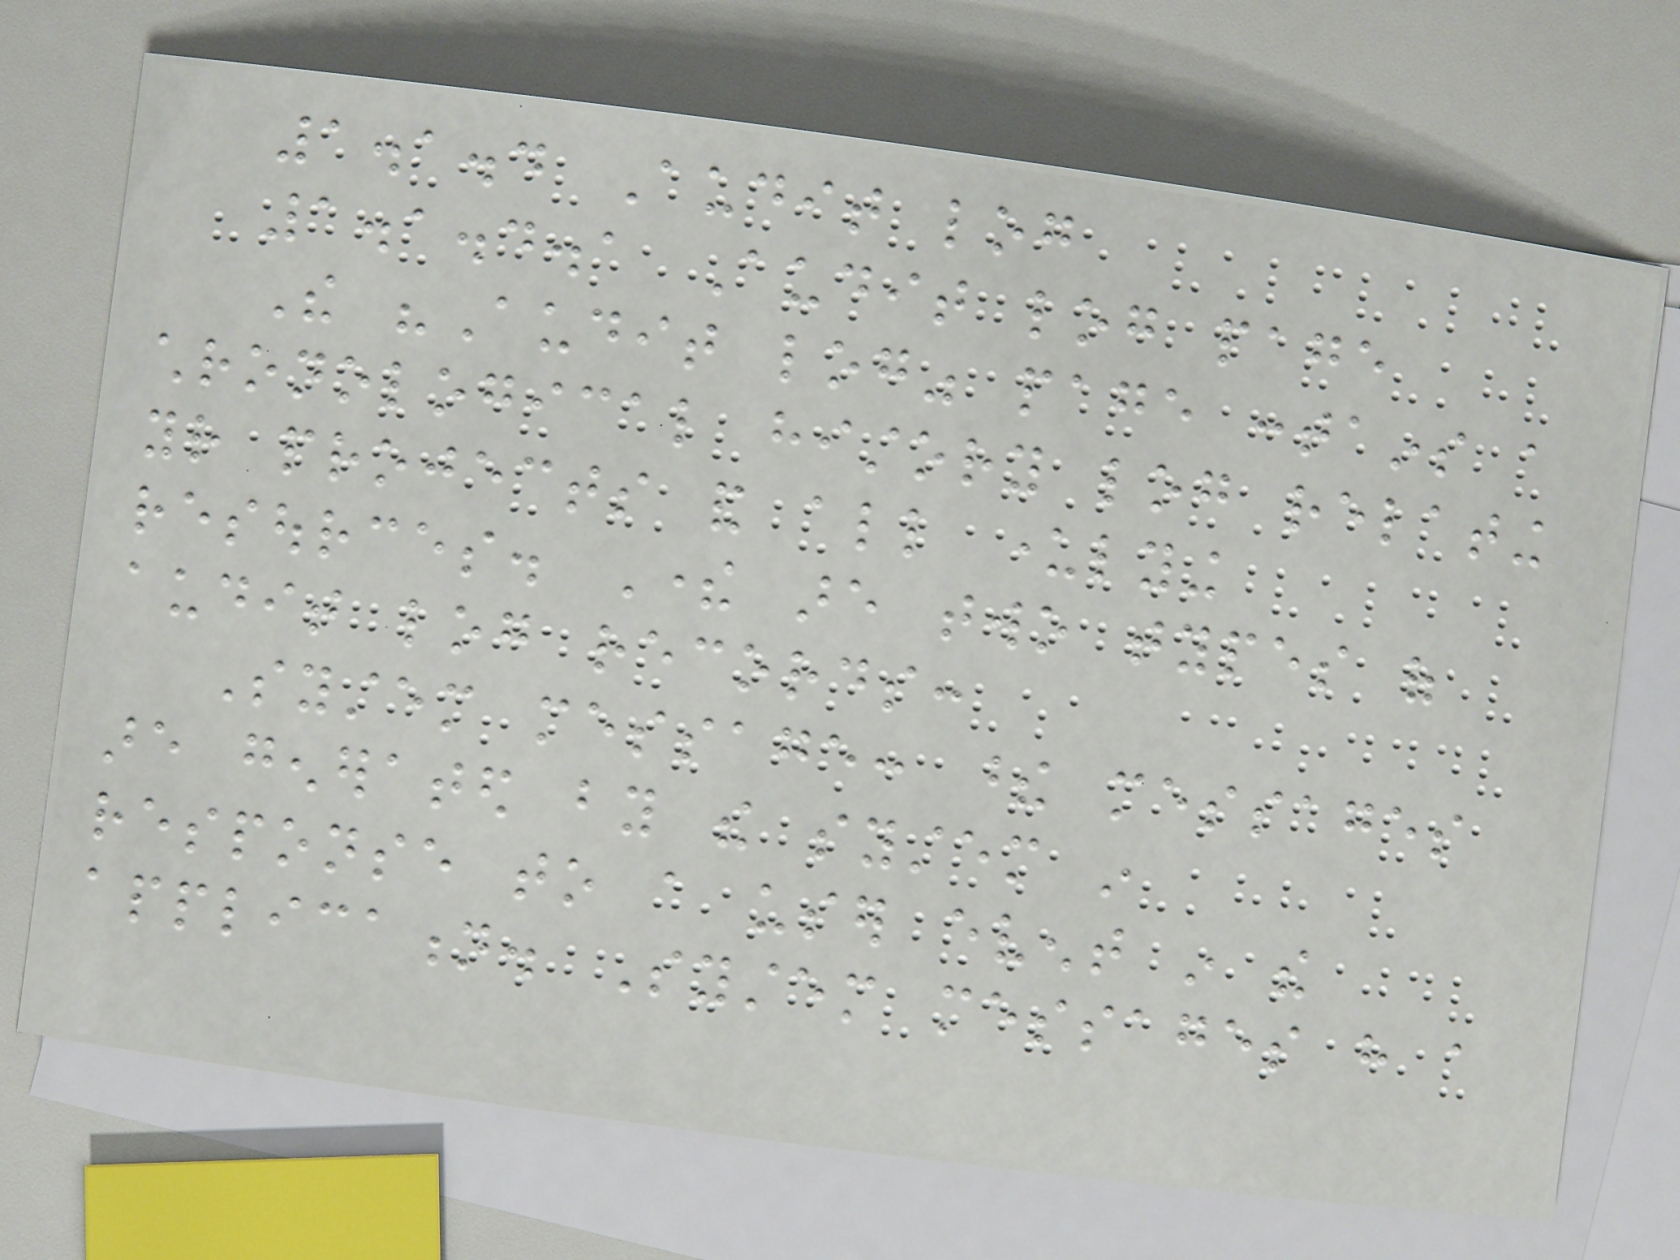1.1.4 Audit log
1.1.4.1 Audit log page
The "Audit log" page contains a
chronological history log relating
your projects and all underlying
resources. There are two types of
audit log records:
System message: these messages
are generated by the system in
response to a user event in the
application. System messages have a
